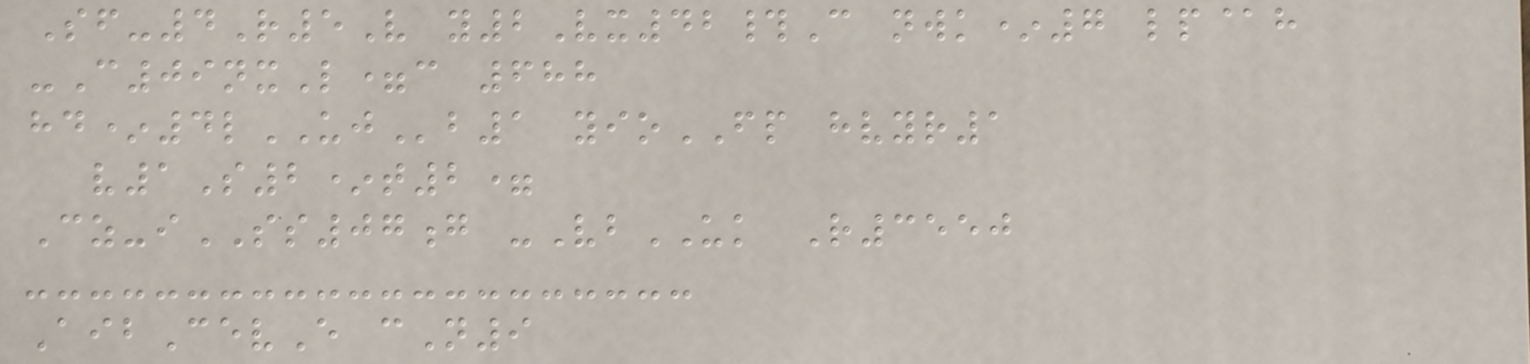Sf-4R5V y2Vx42#C nwk*7 lp@h
-C09nxL=c 688
hd*4lUJb1 yioFP hvyr1
v1S2*t2=
Cz-iSS07g -VbUK R3550
AibCevE cN9
